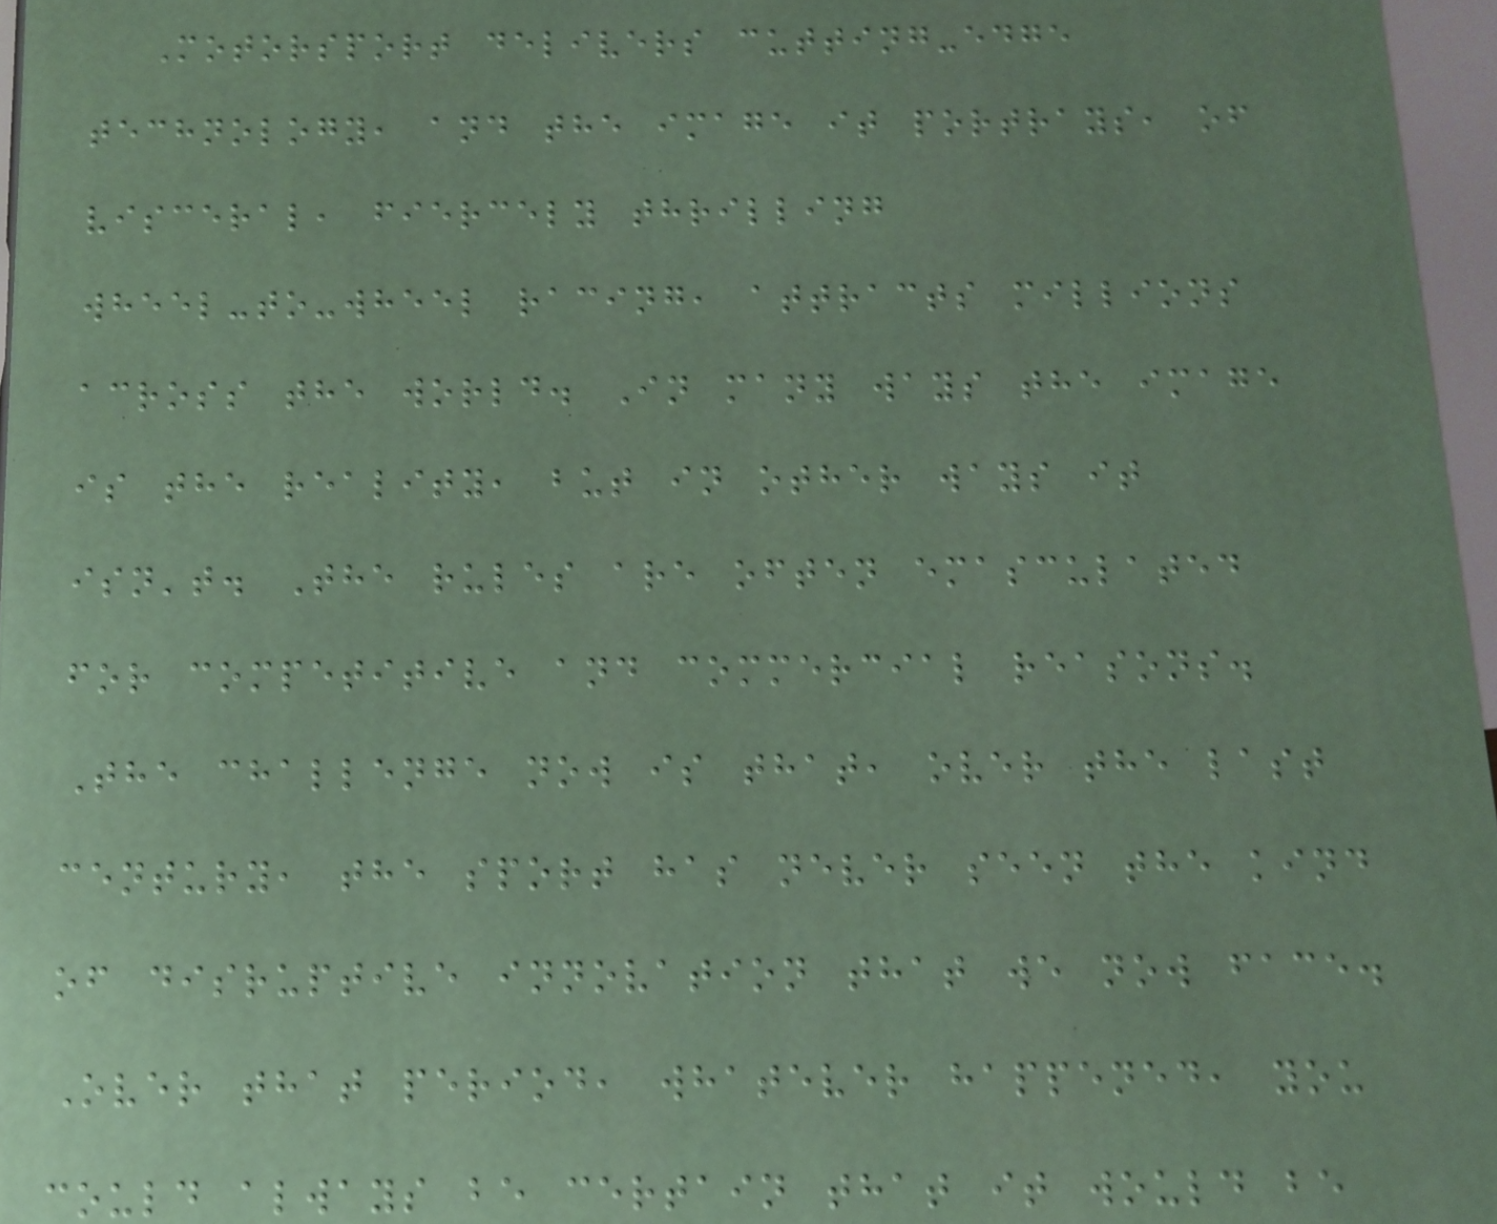Motorsport delivers cutting-edge
technology, and the image it portrays, of
visceral, fiercely thrilling
wheel-to-wheel racing, attracts millions
across the world. In many ways the image
is the reality, but in other ways it
isn't. The rules are often emasculated
for competitive and commercial reasons.
The challenge now is that, over the last
century, the sport has never seen the kind
of disruptive innovation that we now face.
Over that period, whatever happened, you
could always be certain that it would be
